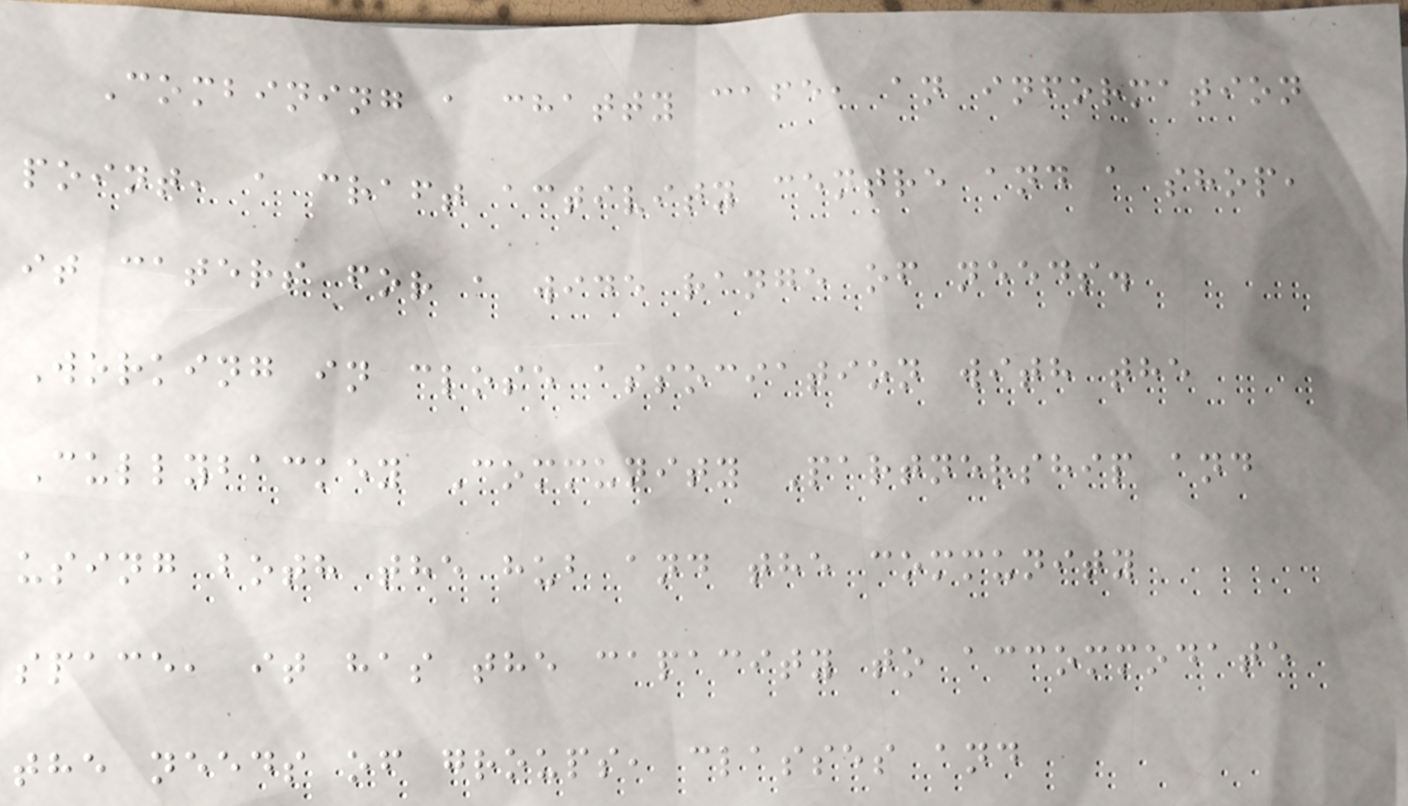Combining a chatty cafe, an information
point, a craft activity centre and a shop,
it caters for a wide range of needs.
Working in close association with the
Cullybackey Community Partnership and
using both the hub and the community
space, it has the capacity to accommodate
the needs of groups, classes and
